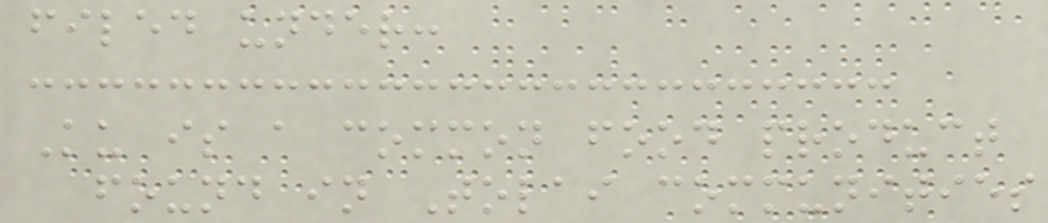filed under:
Ku is a common food product
found in Tolai communities
